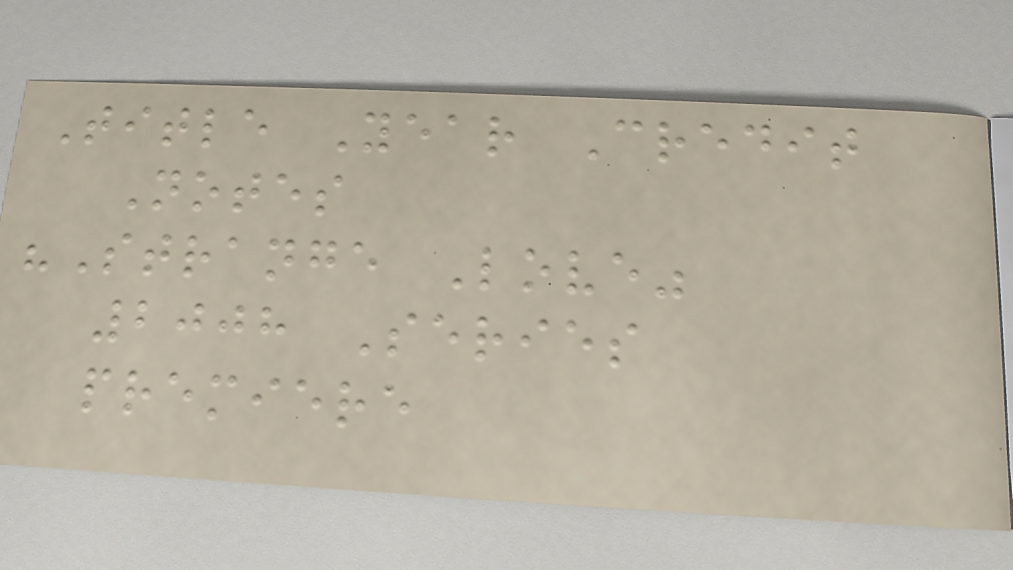Title Year Credit
Notes
"Strange Love"
2008 Series
premiere
